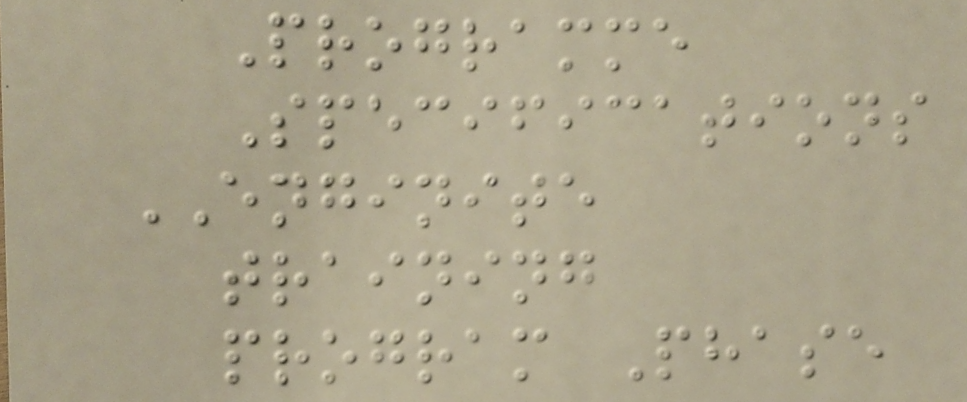Programme
Specifications
ENGINITE
training
program Phase
